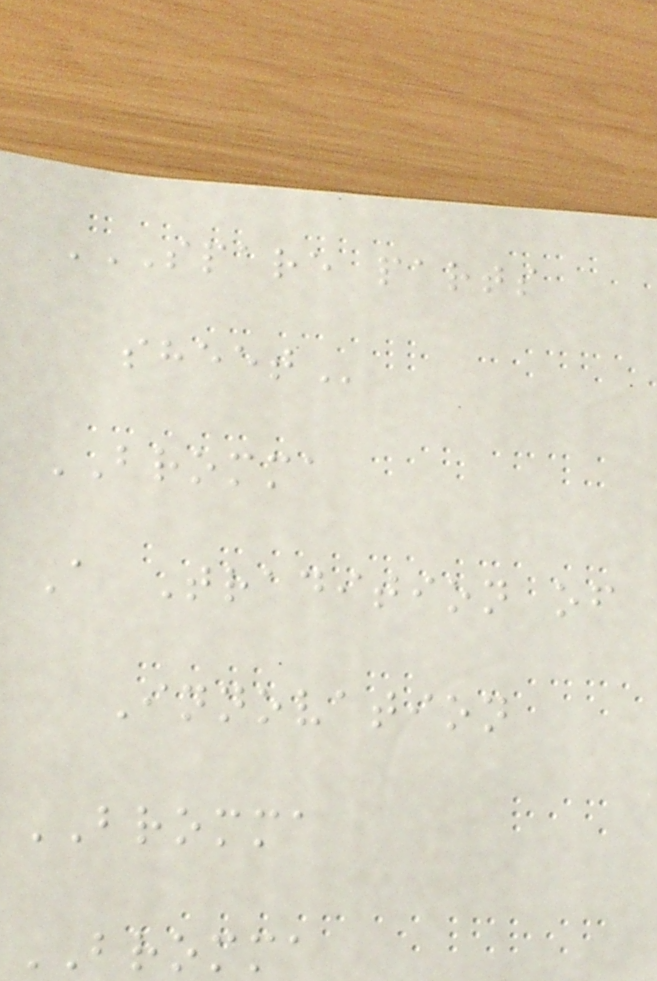SPARE PARTS
SHEET
BROMMA
A Tradition of
Innovation
BROMMA
BROMMA
